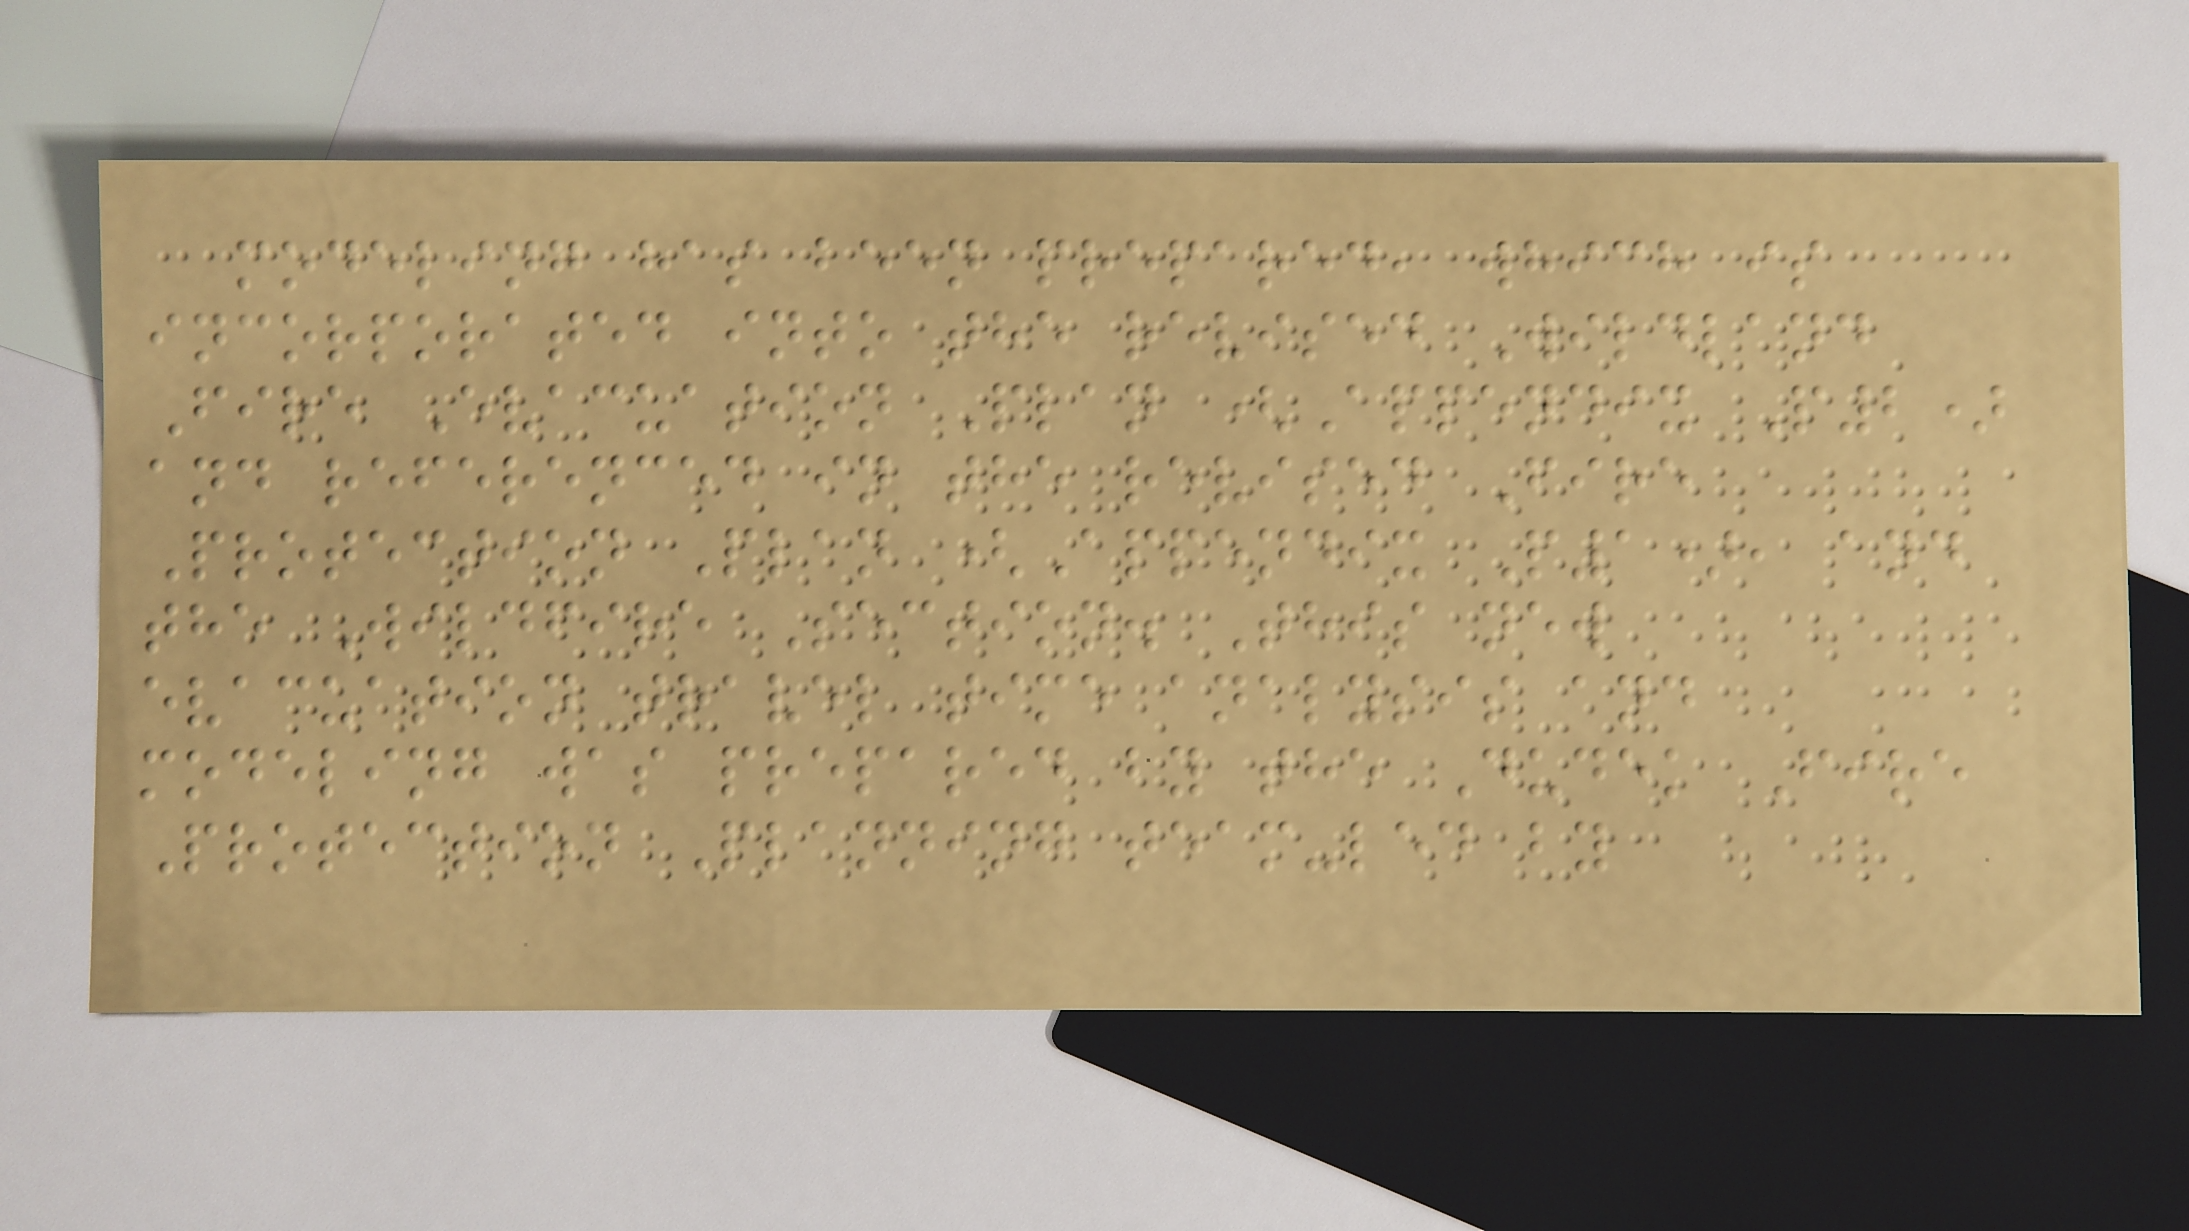modeling has been prepared, which is
incorporated into the revised Wildland
Fire Evacuation Plan (Appendix P2)
and referenced in the revised Fire
Protection Plan (Appendix P1), and
the Wildfire Section. This new
evacuation travel time analysis and
modeling was prepared by the Dudek Fire
Protection Planning team-led by
